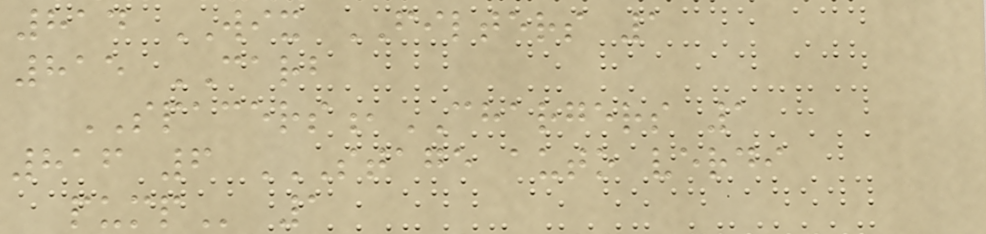814 WIX FILTERS 1
815 CARB
SPACERS,CHARGERS 1
816 6 STAGE AUTO VERDI
PUMP 1
